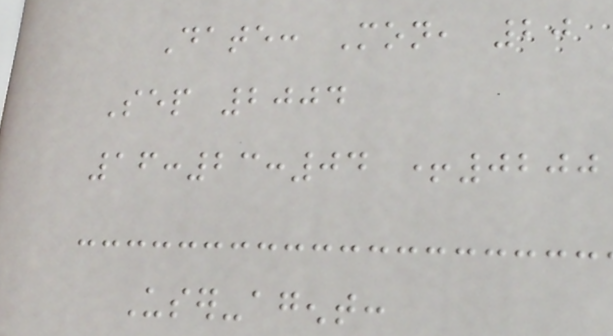Date: Mon, 20
Sep 2004
16:23:04 +0200
User-agent:
